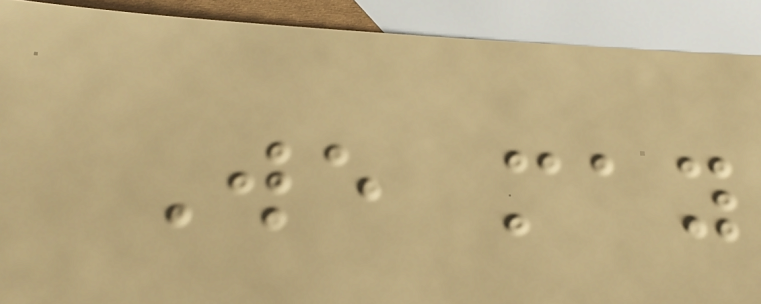We may
